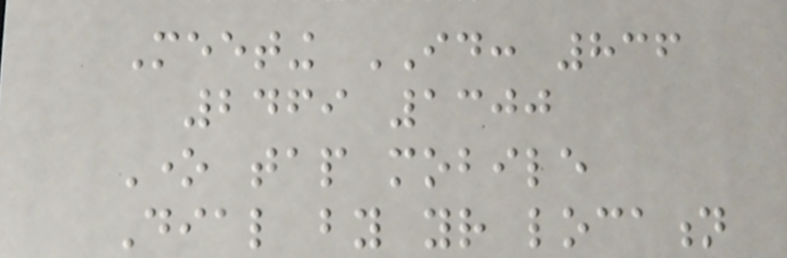Meeting ID: 836
2469 1300
One tap mobile
Dial by your location
